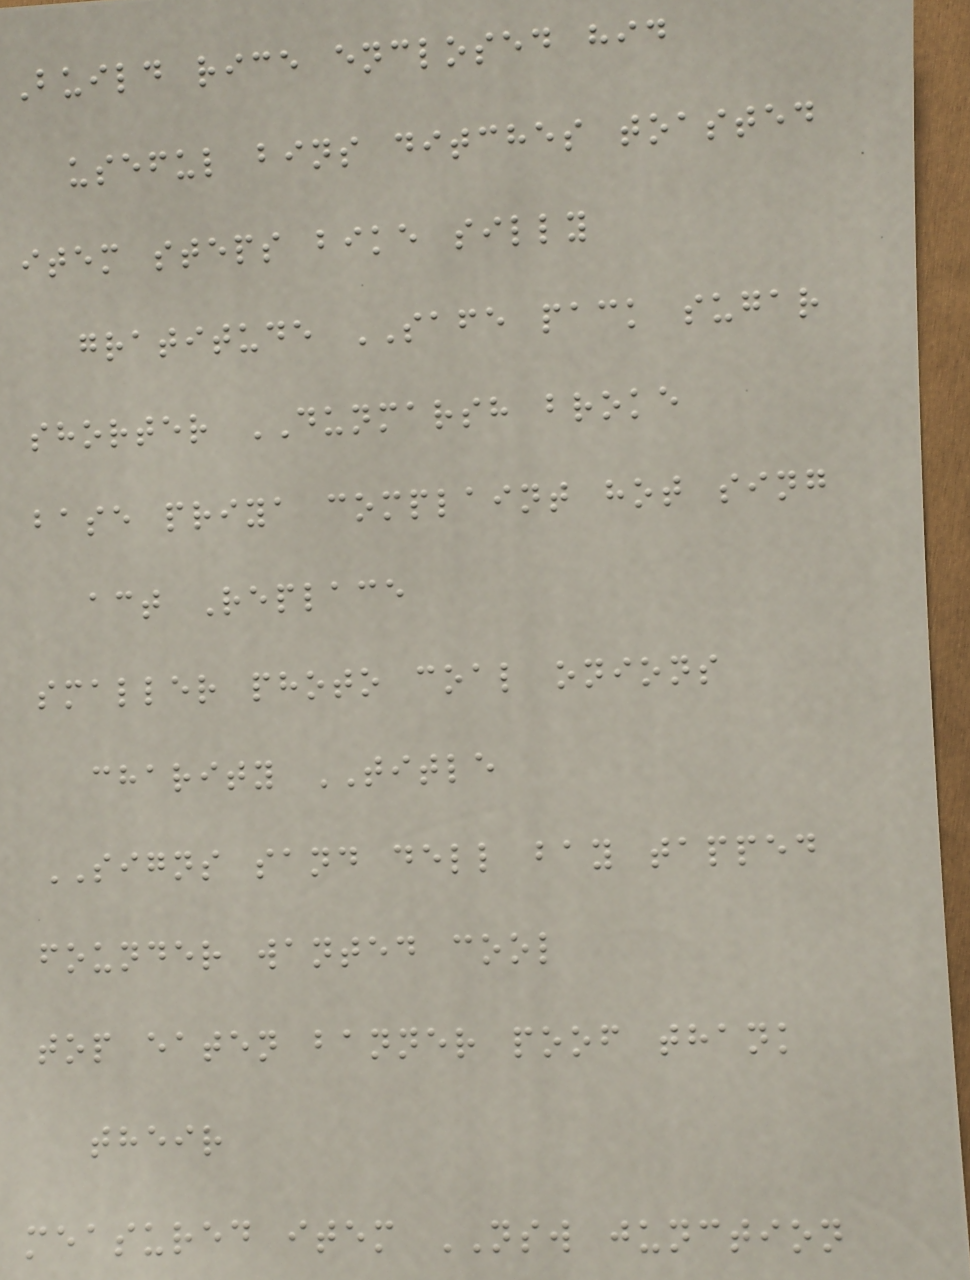Build rice enclosed hid
useful bins ditches toasted
item steps bike silly
gratitude SAFE pack sugar
shorter DUNMARSH broke
base priya complaint hot sing
act Replace
smaller photo coal onions
charity TITLE
SIGNS sand dell bay tapped
founder wanted cool
top eaten banner poof thank
their
measured item NSW junction
